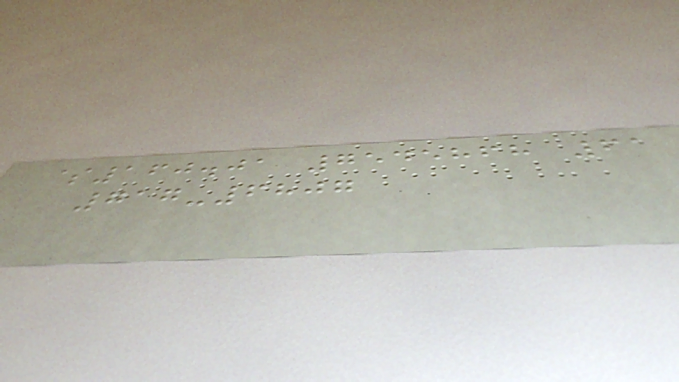$160.01 7545868 61
717-6807
